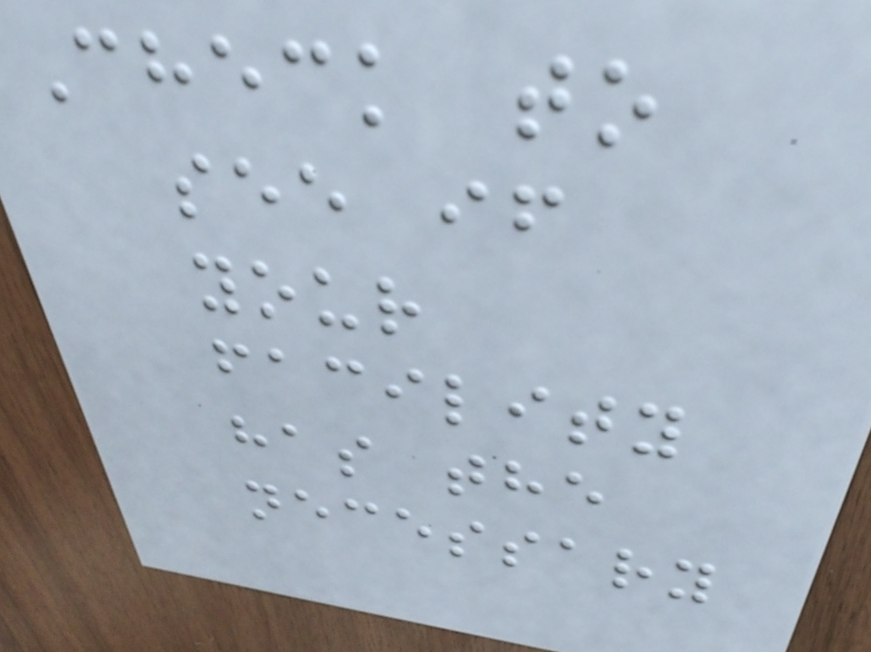Check to
see if
your
facility
has the
necessary
